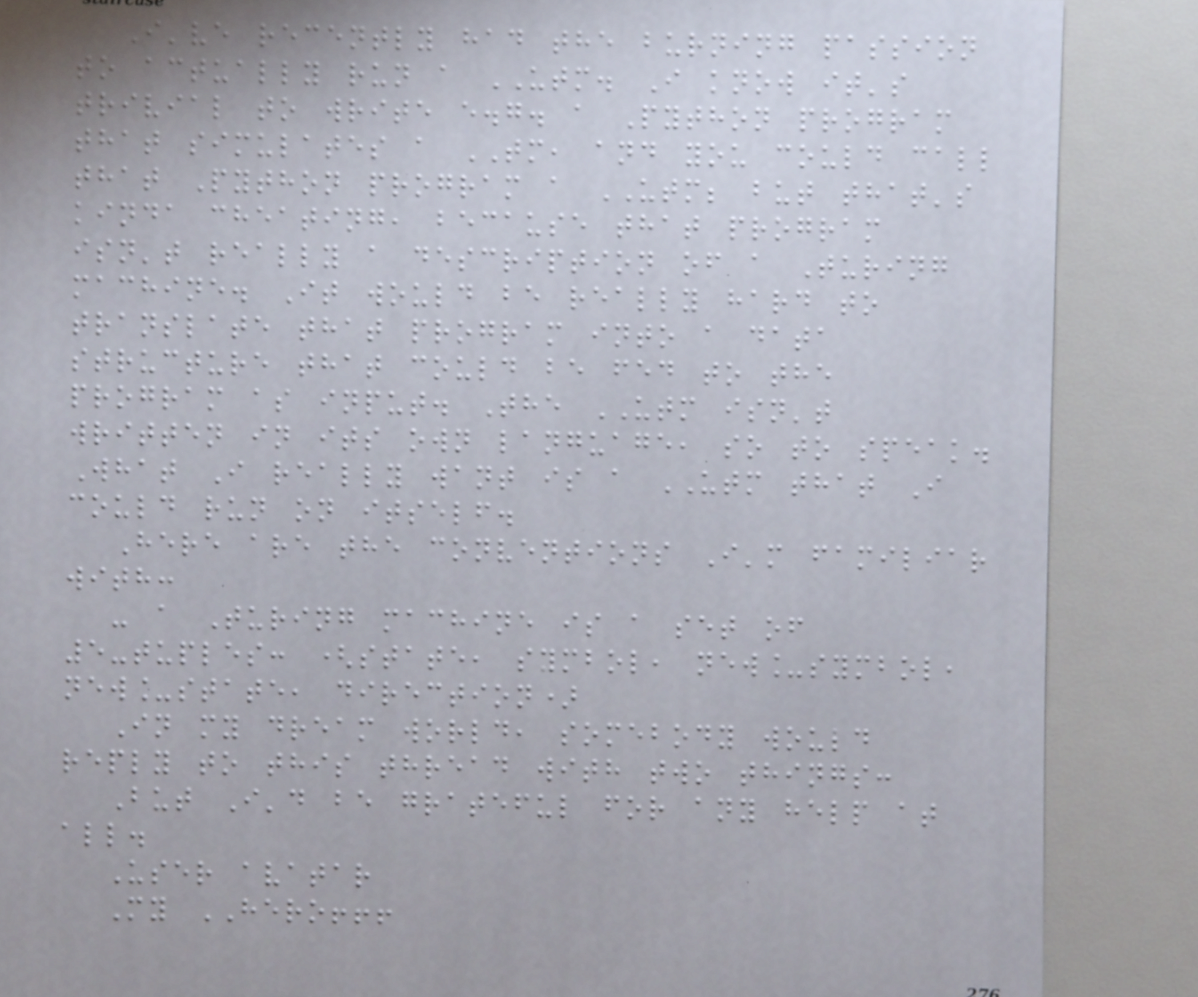I've recently had the burning passion
to actually run a UTM. I know it's
trivial to write e.g. a Python program
that simulates a TM, and you could call
that Python program a UTM; but that's
kinda cheating, because that program
isn't really a description of a Turing
machine. It would be really hard to
translate that program into a data
structure that could be fed to the
program as input. The UTM isn't
written in its own language, so to speak.
What I really want is a UTM that I
could run on itself.
Here are the conventions I'm familiar
with:
- a Turing machine is a set of
5-tuples: (state, symbol, new_symbol,
new_state, direction)
In my dream world, somebody would
reply to this thread with two things:
But I'd be grateful for any help at
all.
User avatar
My HERO!!!
